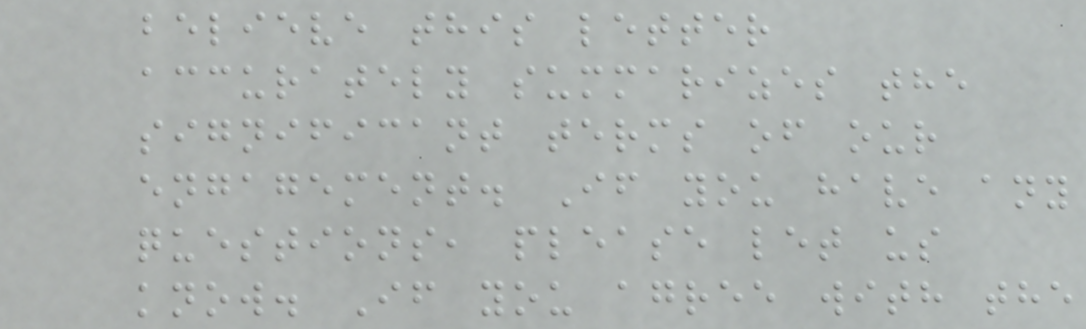believe this letter
accurately summarizes the
significant terms of our
engagement. If you have any
questions, please let us
know. If you agree with the
